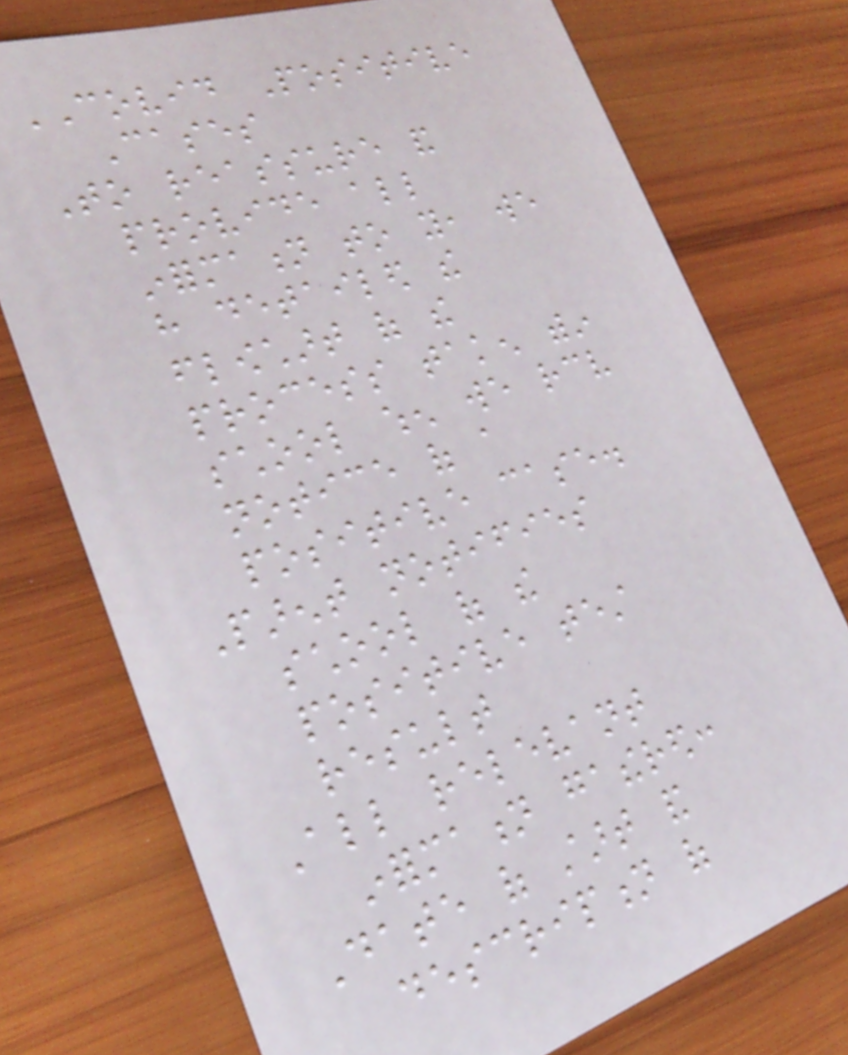COVID Positive
Cases
To reassure and
provide all
information to you, we
have detailed the
flowchart of the
process taken within
school when we receive
notice of a
positive case.
Parent notifies
school of the
positive test
result
All relevant
information gathered:
Date of start and
description of
